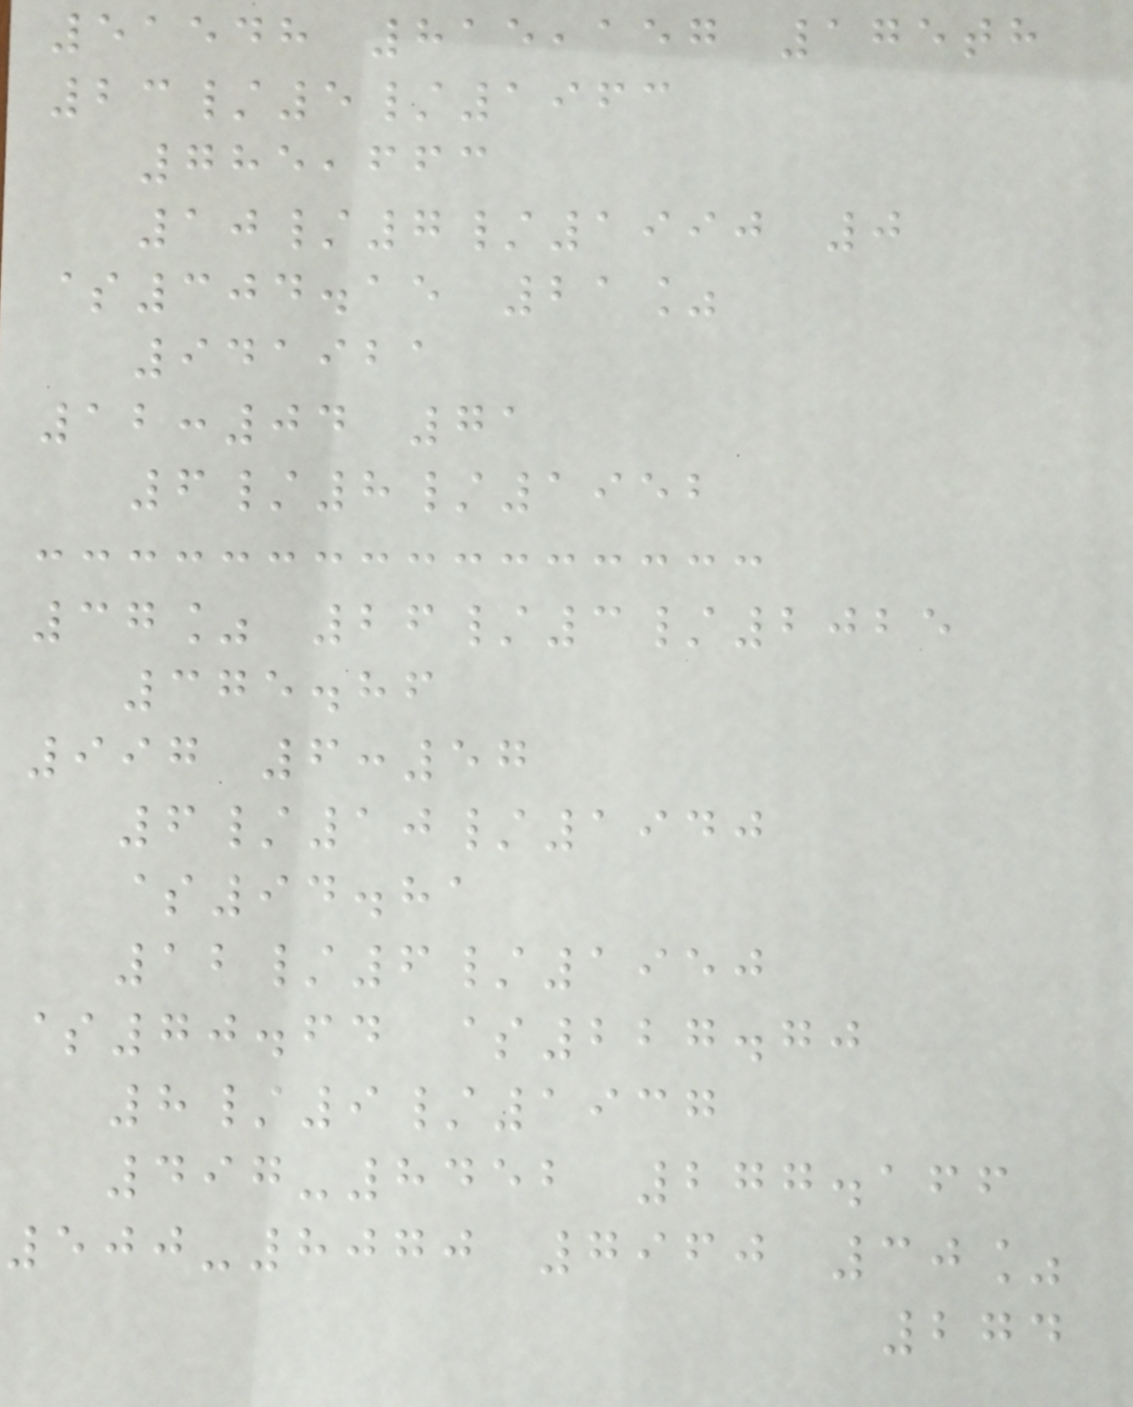51548 815,157 175th
23/5/1963
785,663
10/7/1990 0
$304.15 21%
941921
12:04 71
6/8/1952
37% 26/3/2025
375.86
997 6:57
6/10/1940
$94.81
12/6/1950
$70.64 $227.70
8/9/1937
497-8452 277.166
500-8070 7960 30%
274
